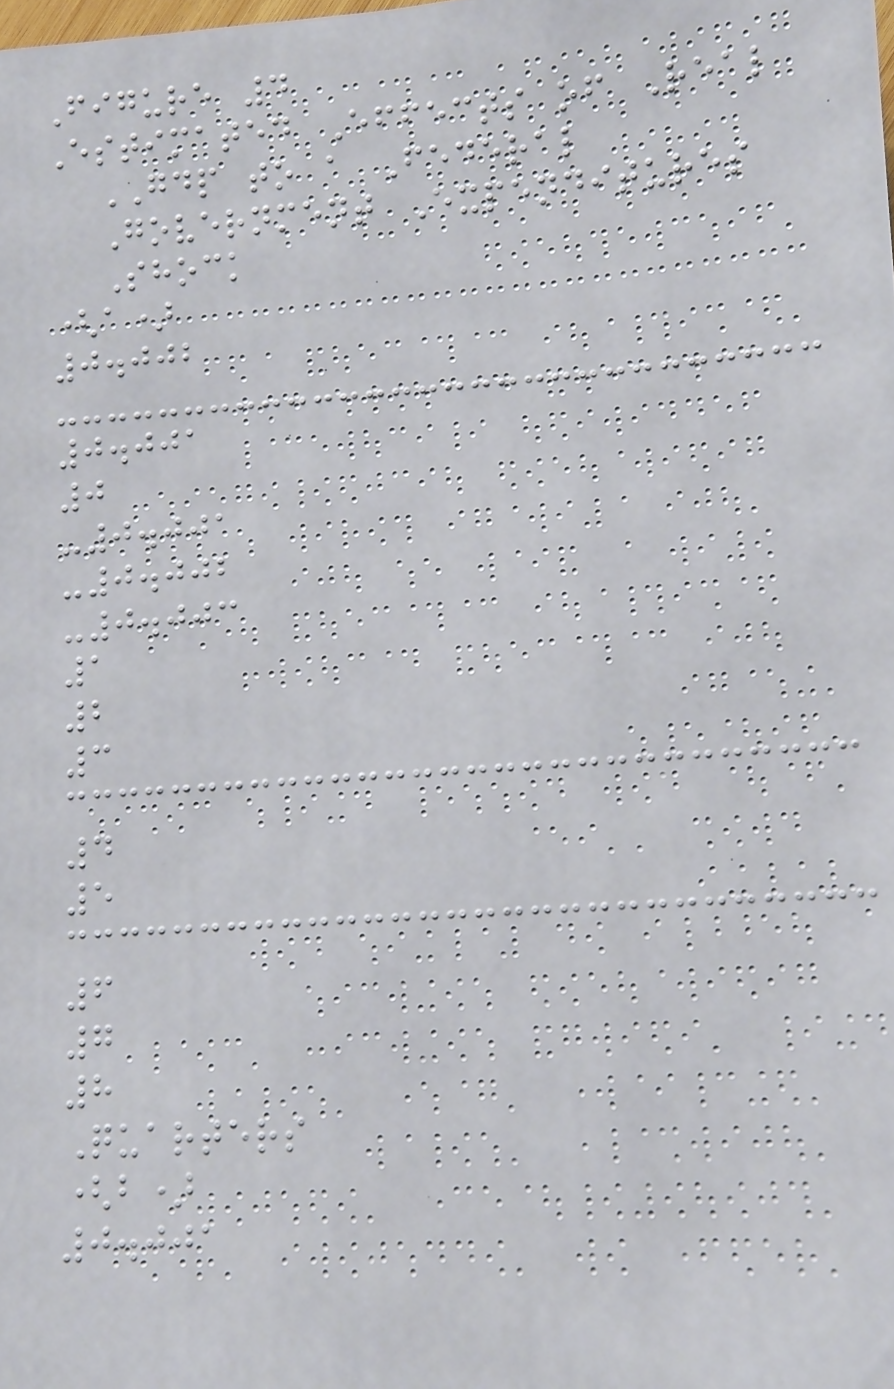Figure 4
Estimated Effects of Real
GDP to a Federal
Government Expenditures
Shock
(a)
0.002
0.001
0
-0.001
-0.002
-0.003
1
2
3
4
5
6
7
8
Quarters
(b)
0.001
